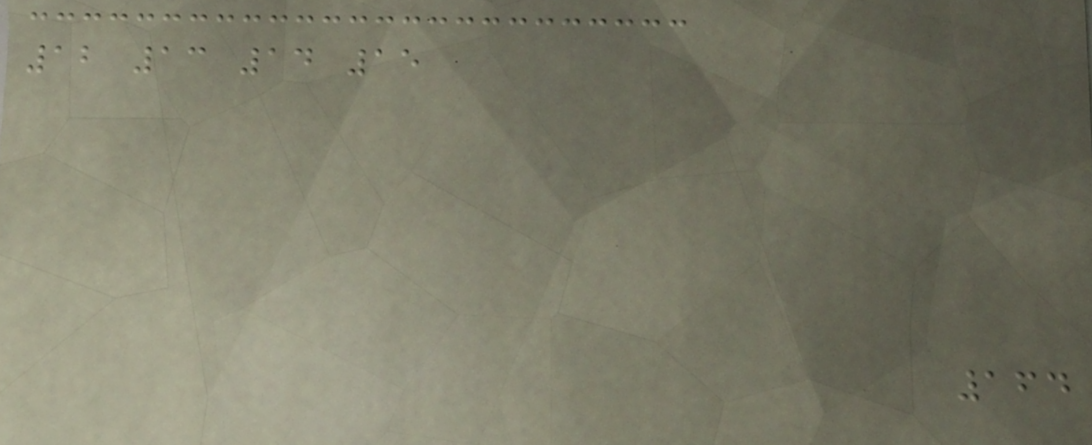12 13 14 15
164
